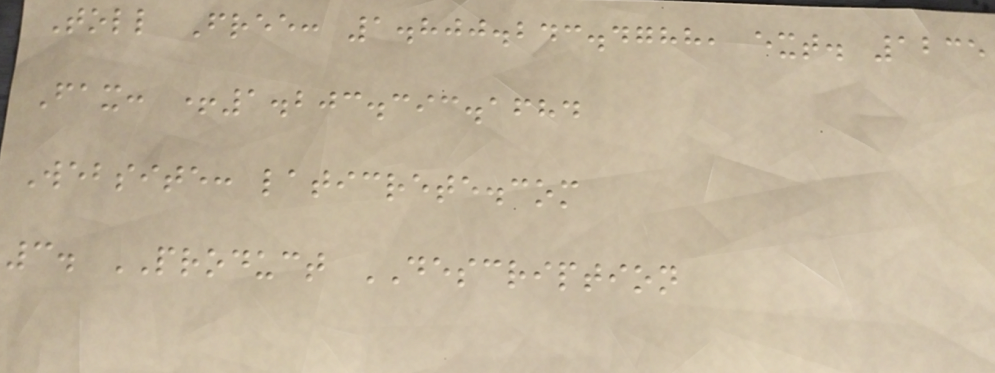Toll Free: 1.800.243.4788, ext. 1235
Fax: +1.203.393.1684
Website: laticrete.com
3. PRODUCT DESCRIPTION
